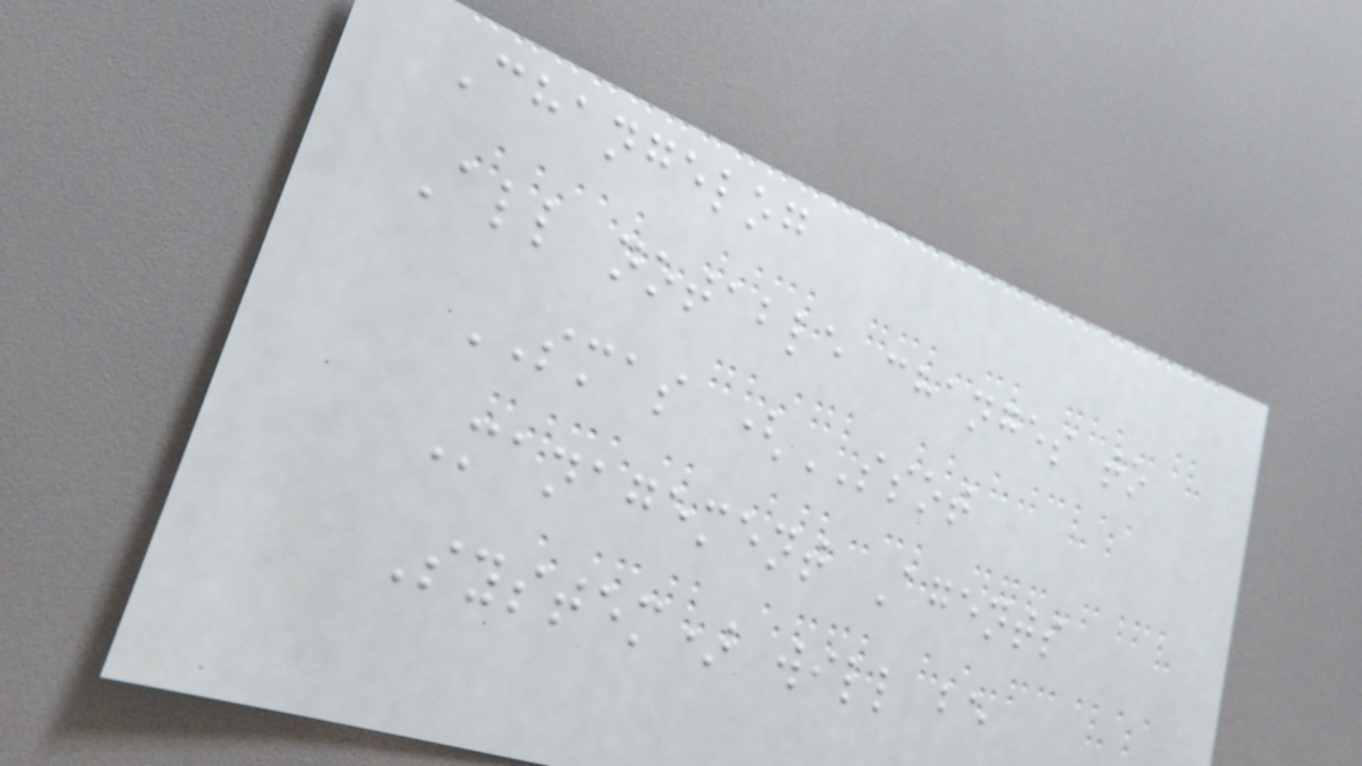Changelog
All notable changes to
SMAS (SSOT
Management Agents
System) will be
